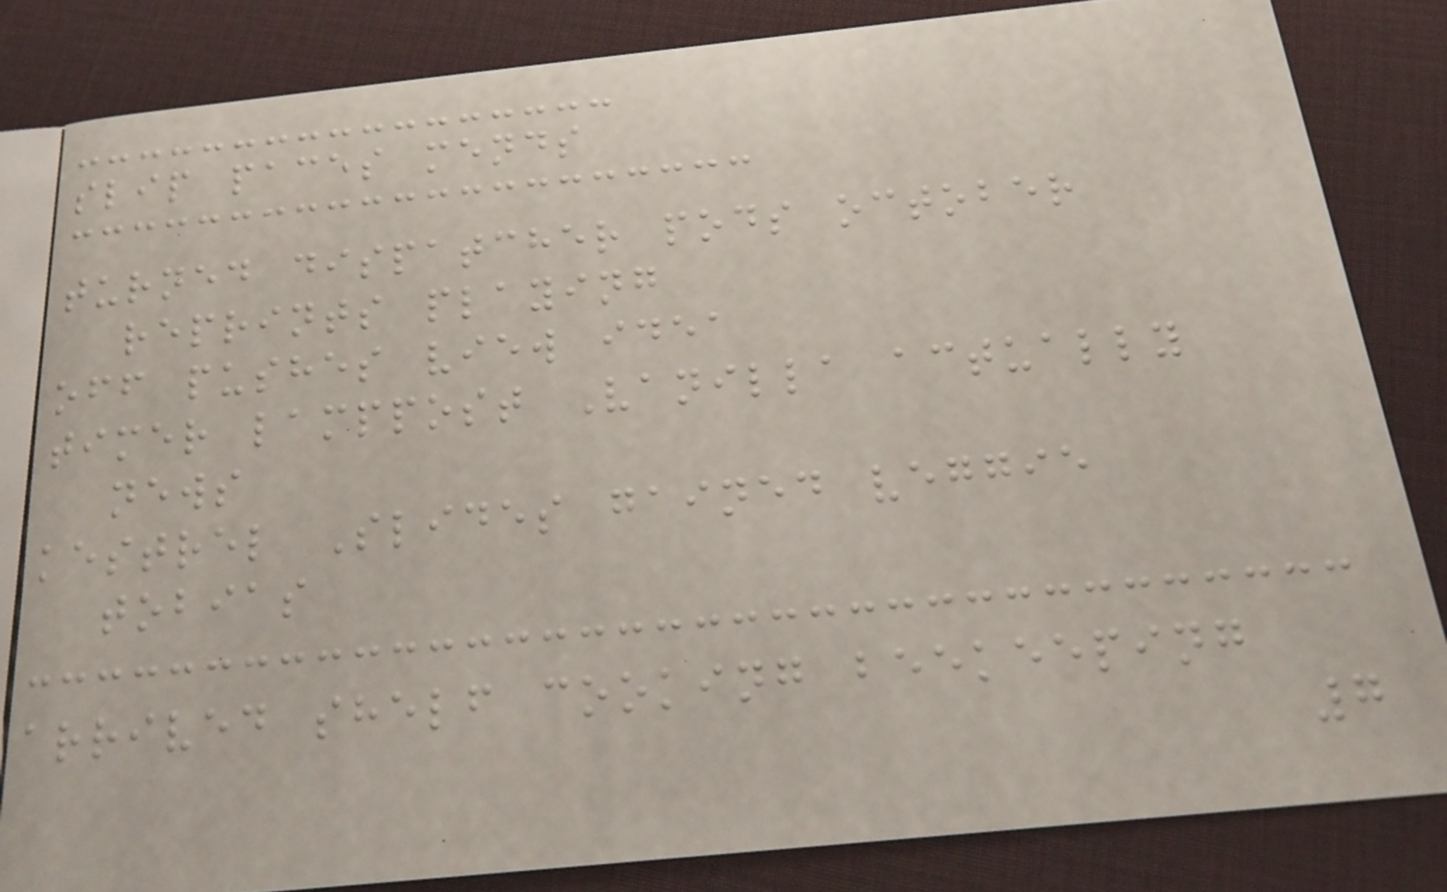slip paces mends
turned dispatcher pods october
reprints playing
off pushes view idea
timer lamppost Vanilla actually
news
kestrel Slides gained veggie
tobias
arrived shelf cooking beekeeping
7
